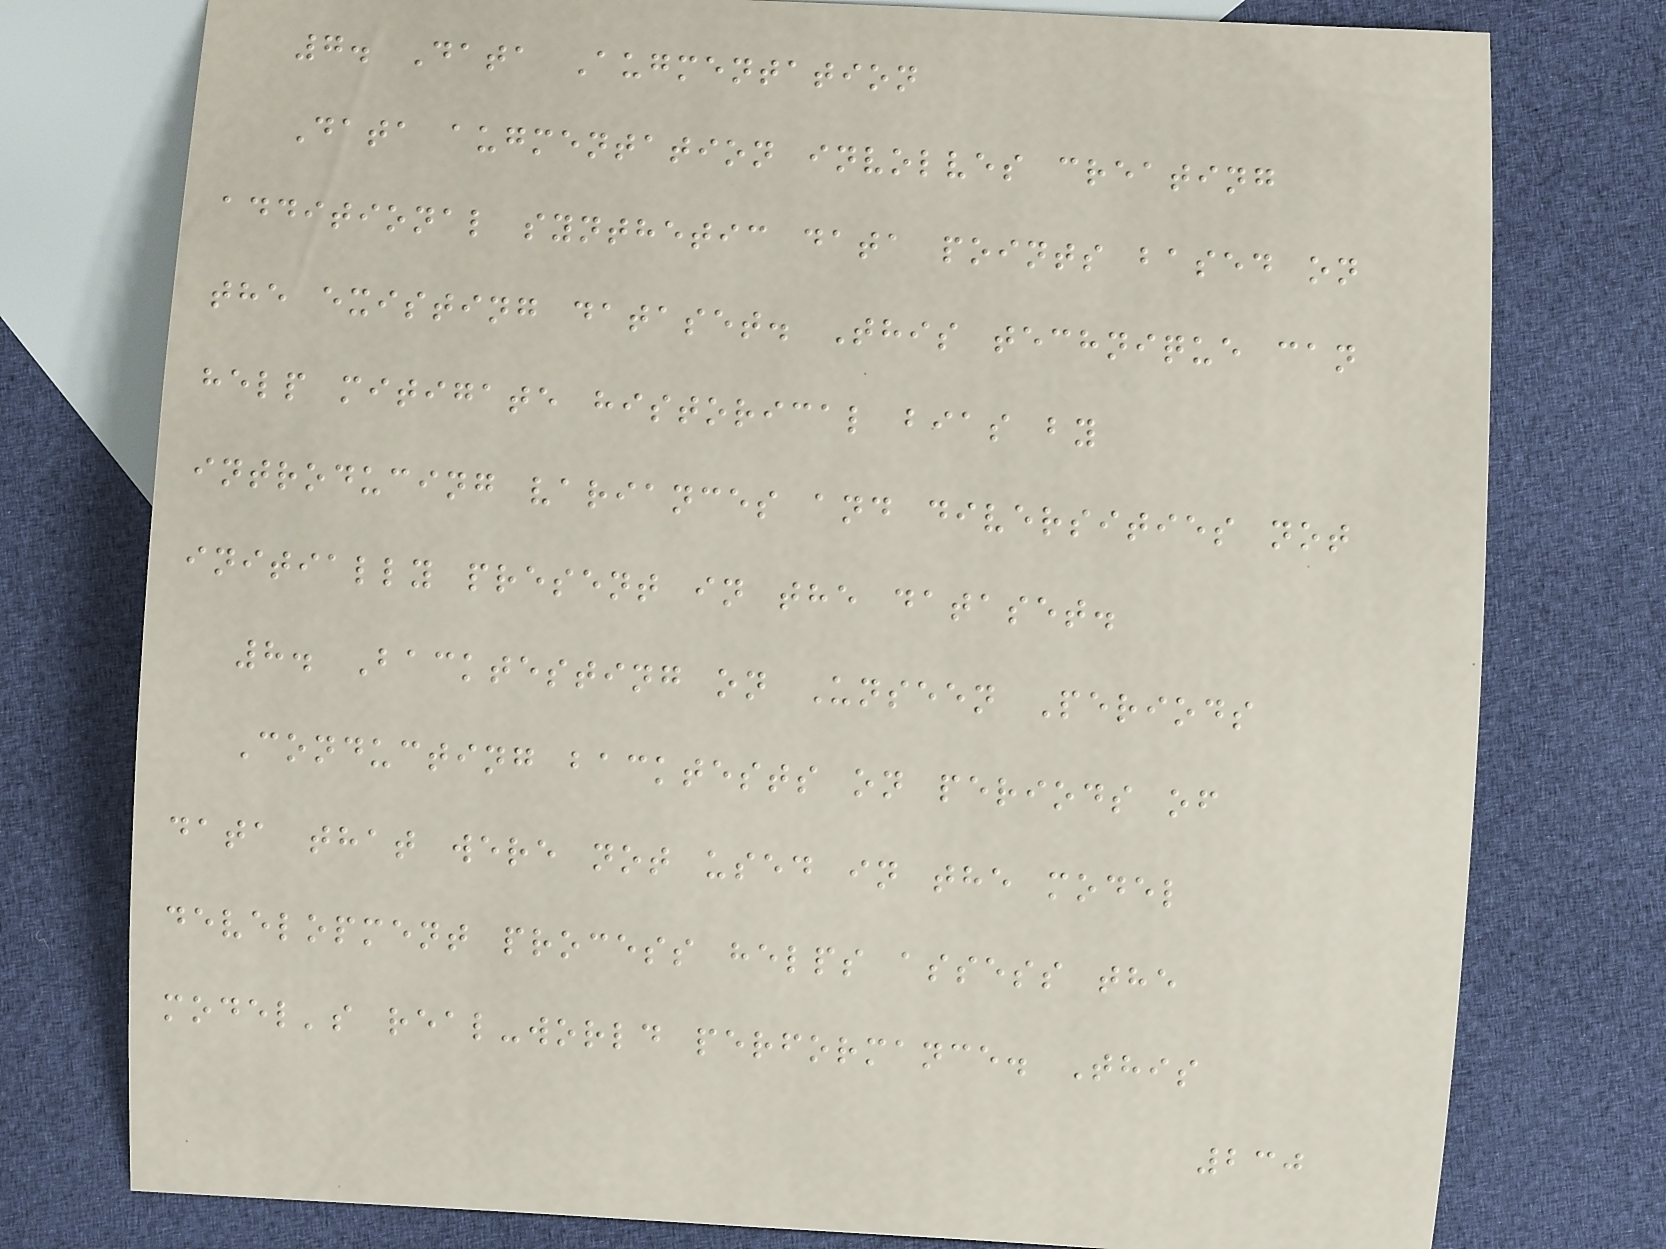7. Data Augmentation
Data augmentation involves creating
additional synthetic data points based on
the existing dataset. This technique can
help mitigate historical bias by
introducing variances and diversities not
initially present in the dataset.
8. Backtesting on Unseen Periods
Conducting backtests on periods of
data that were not used in the model
development process helps assess the
model's real-world performance. This
230
